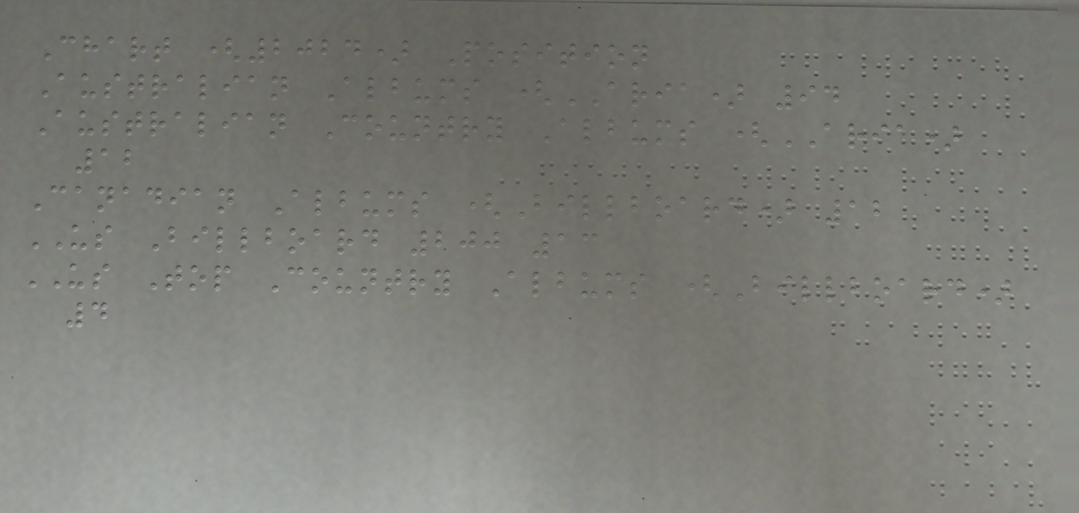Chart (2024) Position
Australian Albums (ARIA) 94
Australian Country Albums (ARIA)
12
Canadian Albums (Billboard) 12
US Billboard 200 13
US Top Country Albums (Billboard)
4
